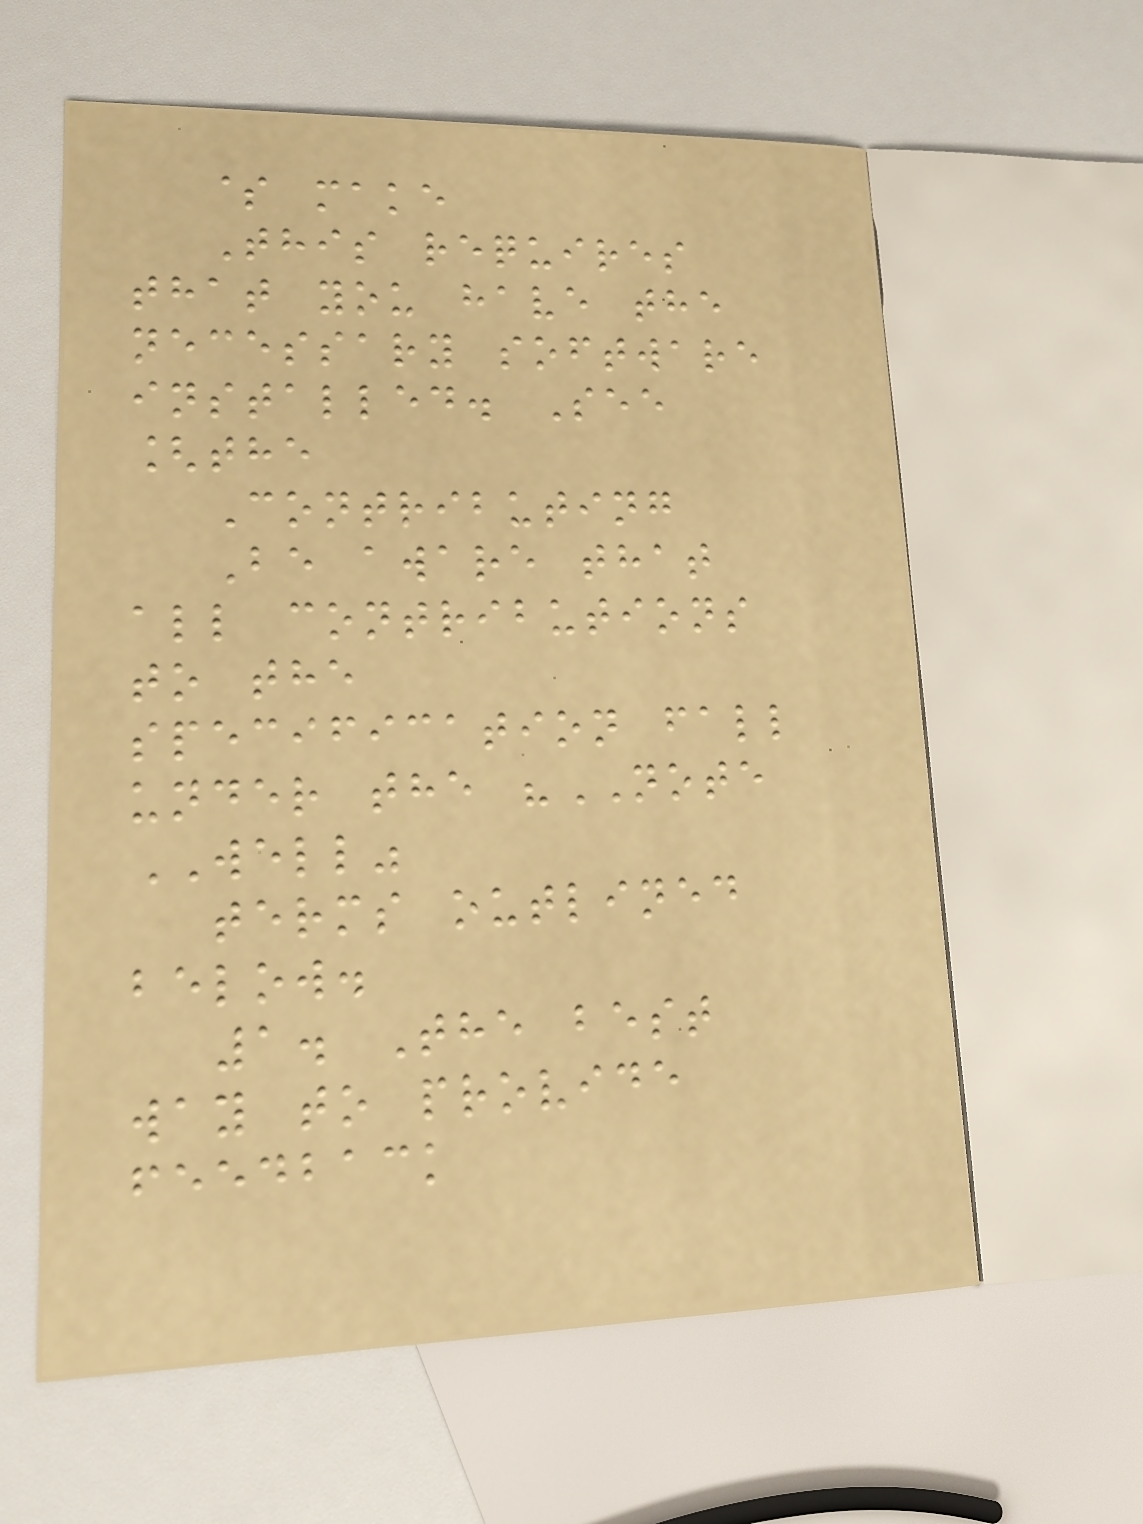$ make
This requires
that you have the
necessary software
installed. See
[the
Contributing
Be aware that
all contributions
to the
specification fall
under the "NOTE
WELL"
terms outlined
below.
1. The best
way to provide
feedback
